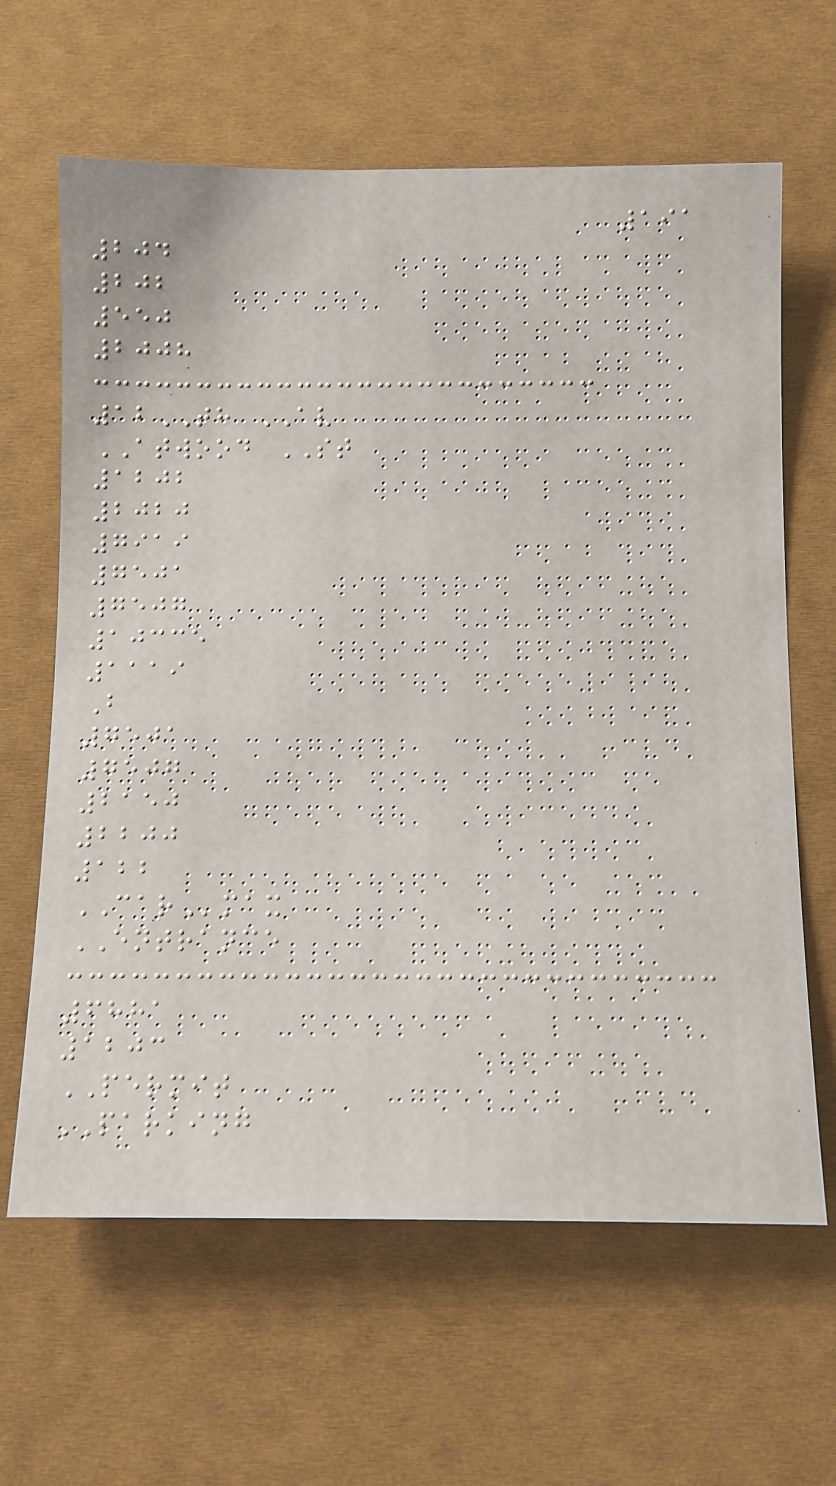191
204
202
550
2008
12TH AV
ATWOOD ST
1202
2020
7919
7501
7507
10335
1119
B
7501
7507
2150
2200
122
CARmax
ENTRANCE
6881
1203
PERMIT
PARKING
